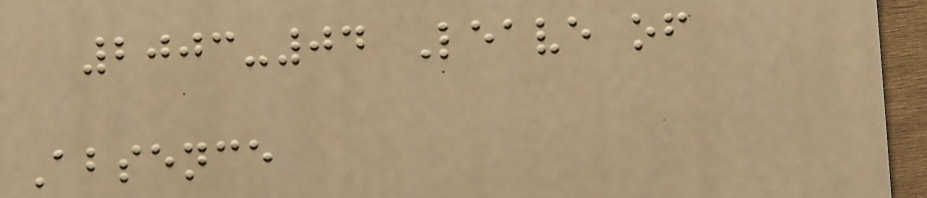2003-04 Leave of
Absence
